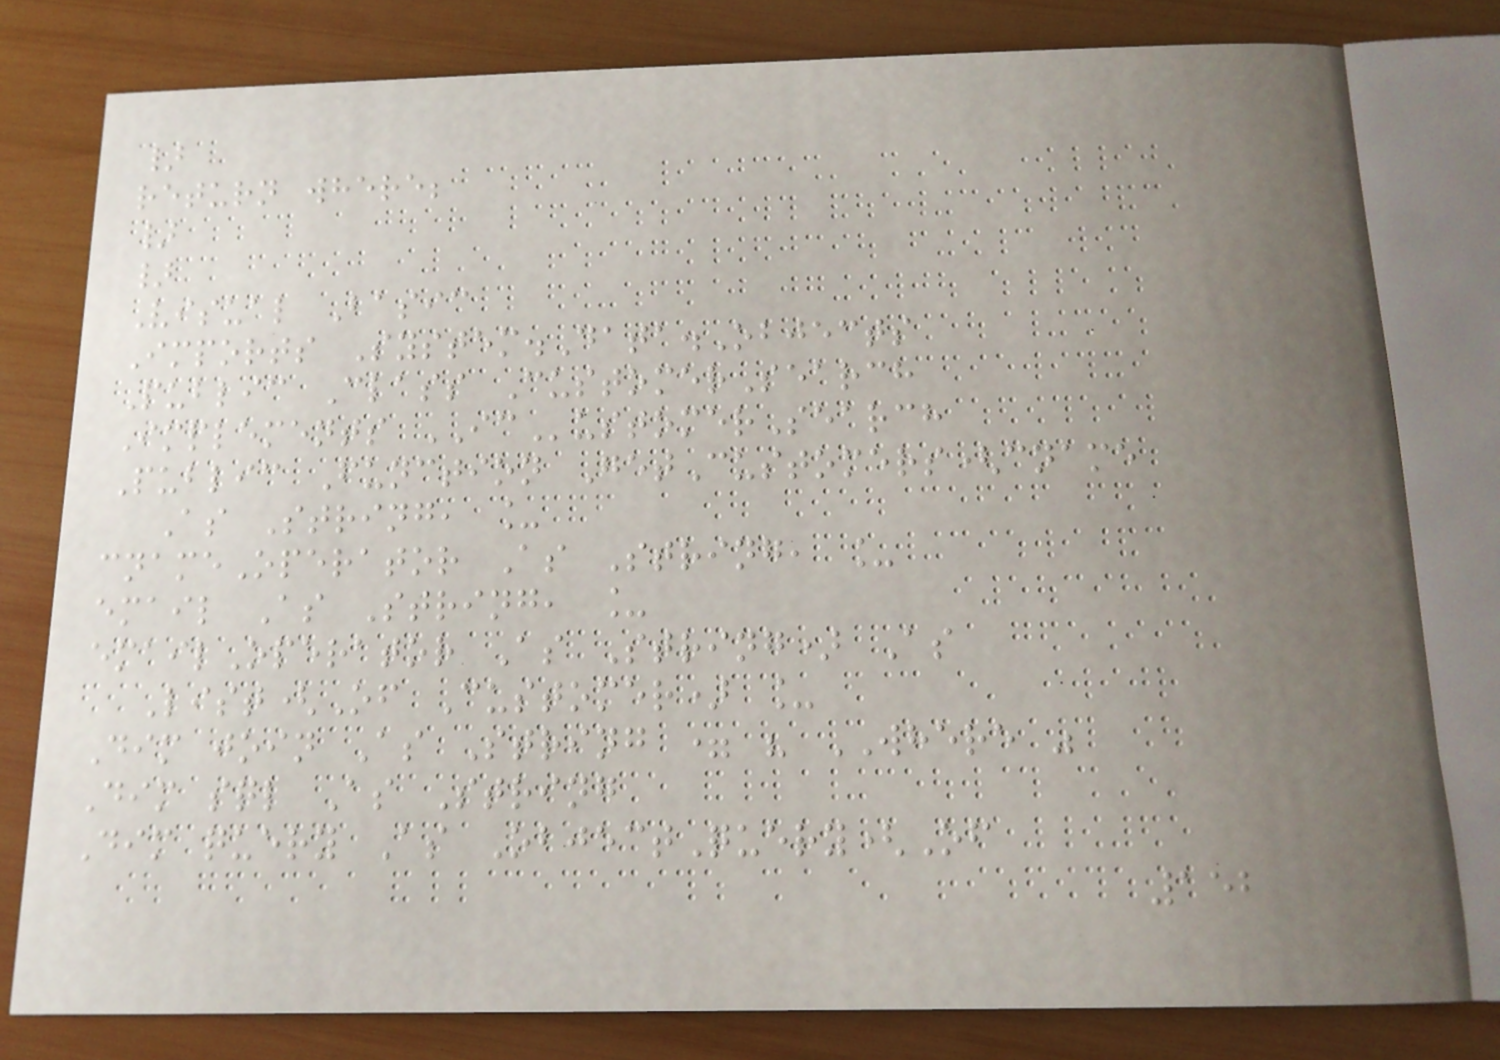}
return where;
}
}
Visual Basic
Imports System.Data.Objects
Public Class CustomerSearch
Implements ICustomerSearch
Public Function GetCustomers(cname
As String, _
cnameOperator As String, _
email As String, _
emailOperator As String) As
List(Of Customer) _
Dim join As String = " WHERE "
Dim sql As String
Dim query As ObjectQuery(Of
152
